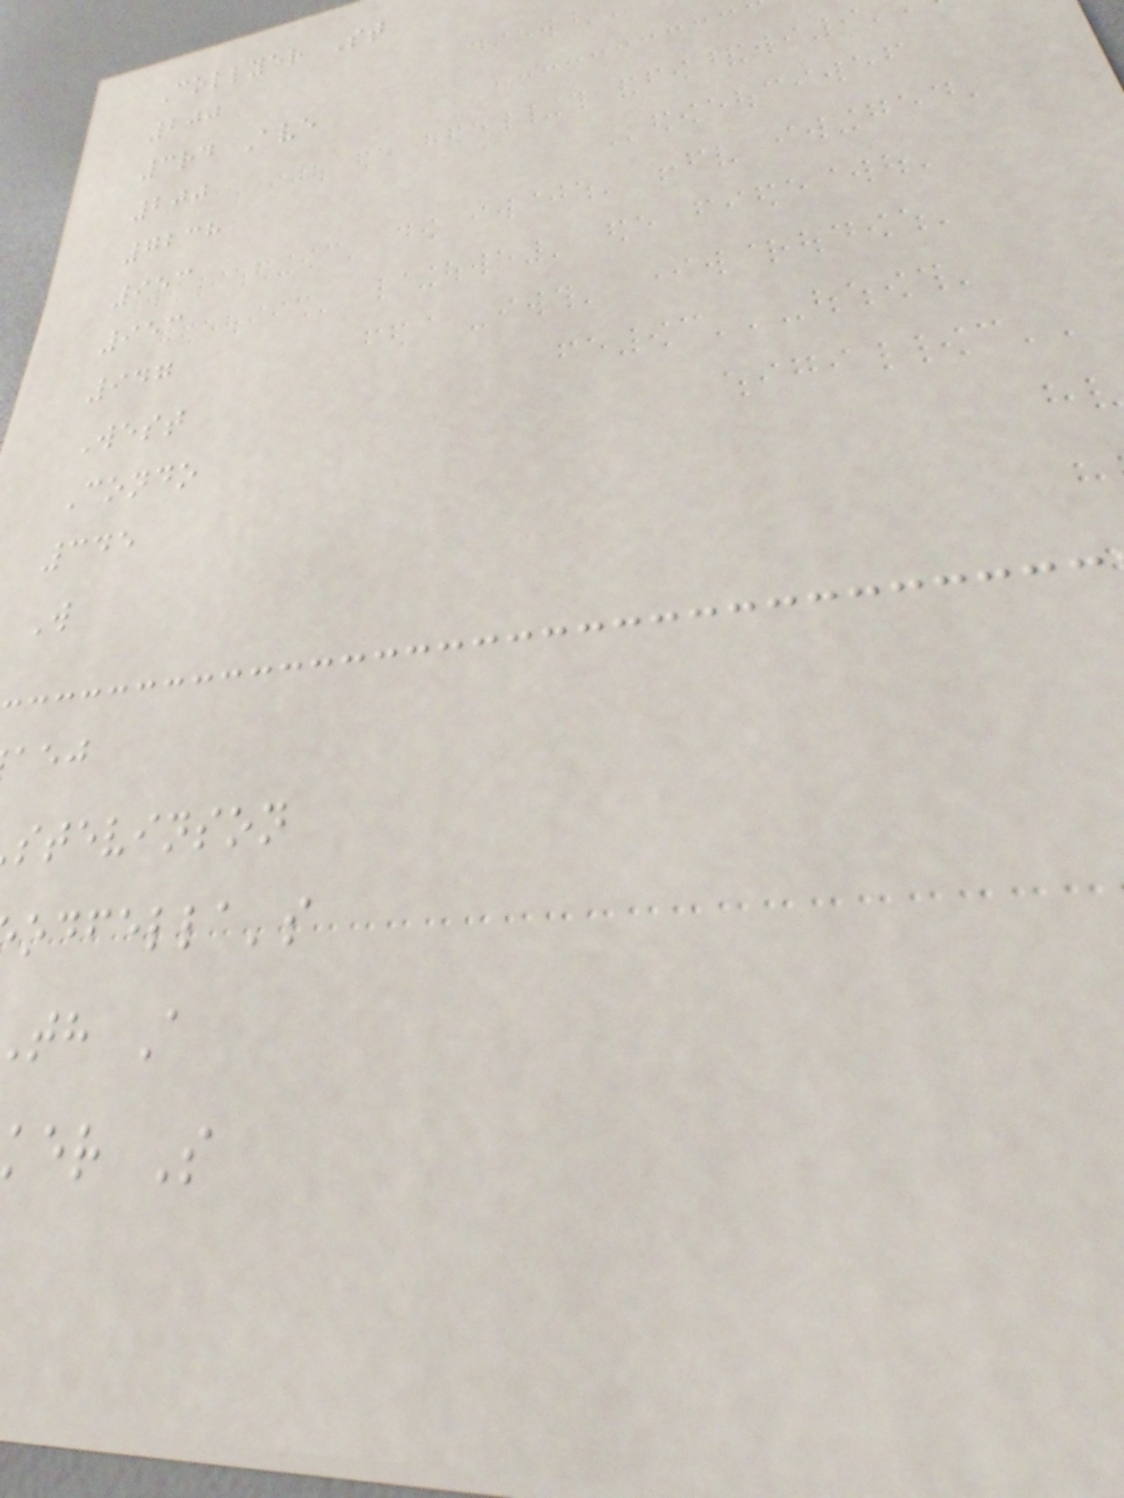Collyer St
200
3rd Ave
200
7238
953
953
947
West
Condo
345
W
stevinson
odfella's
th A
ker S
